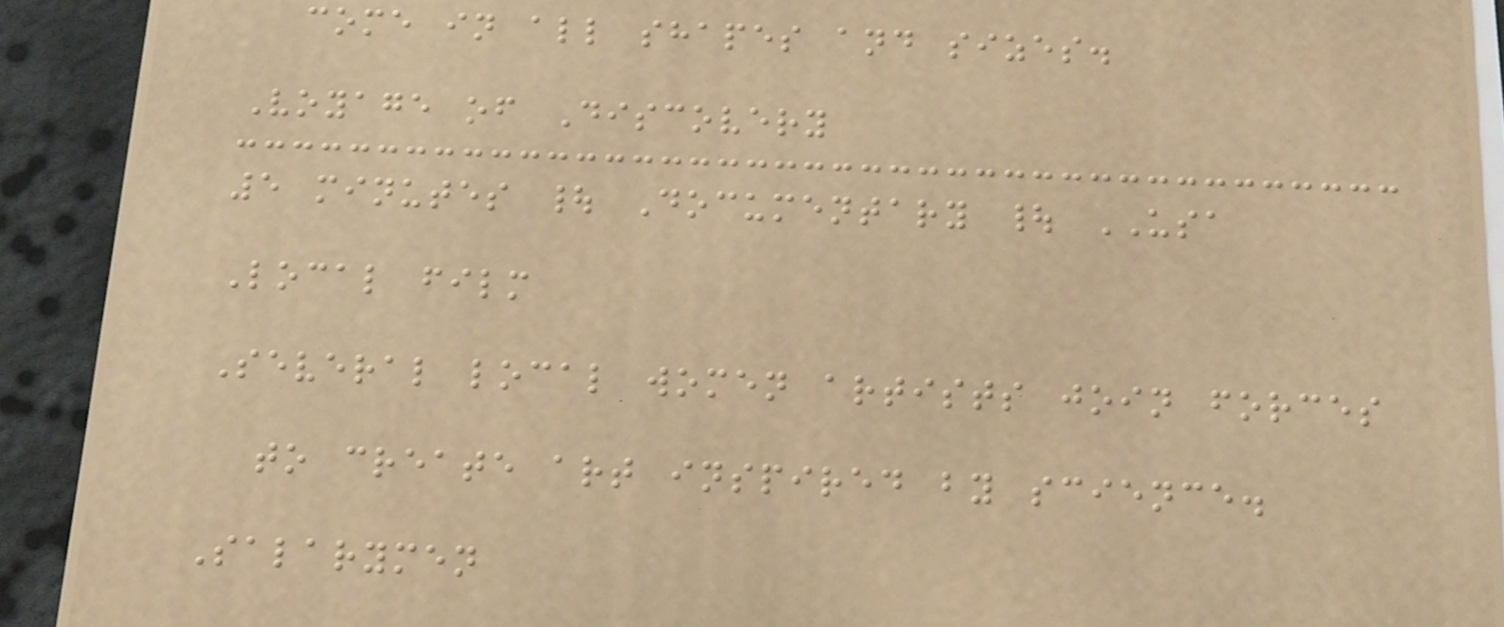come in all shapes and sizes.
Voyage of Discovery
5 minutes | Documentary | USA
Local film
Several local women artists join forces
to create art inspired by science.
Salarymen
